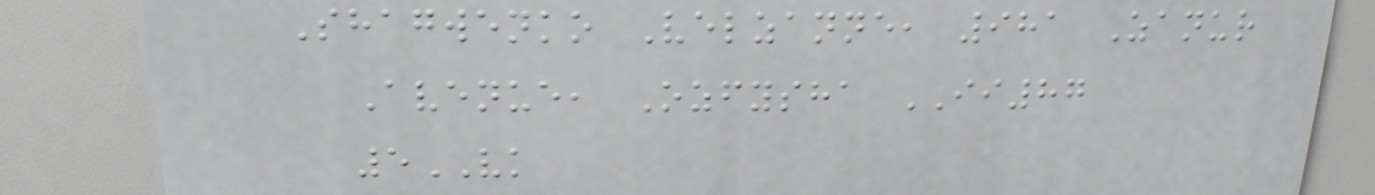Shagwenko Velzanne, 981 Zanur
Avenue, Ozfysha II87
5VK
